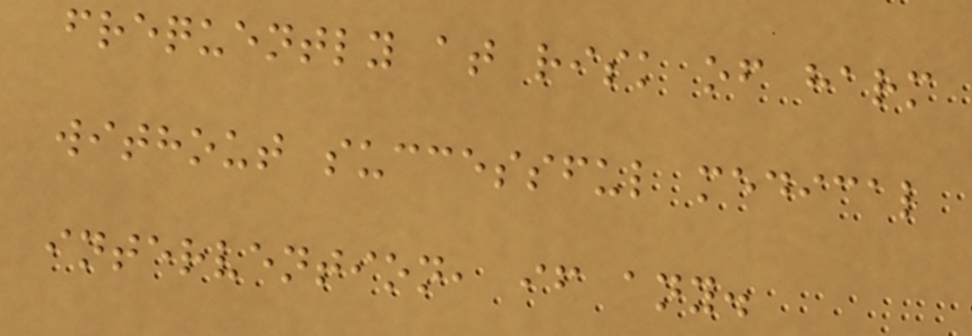frequently at risk of harm
without successful medical
intervention, if any.
